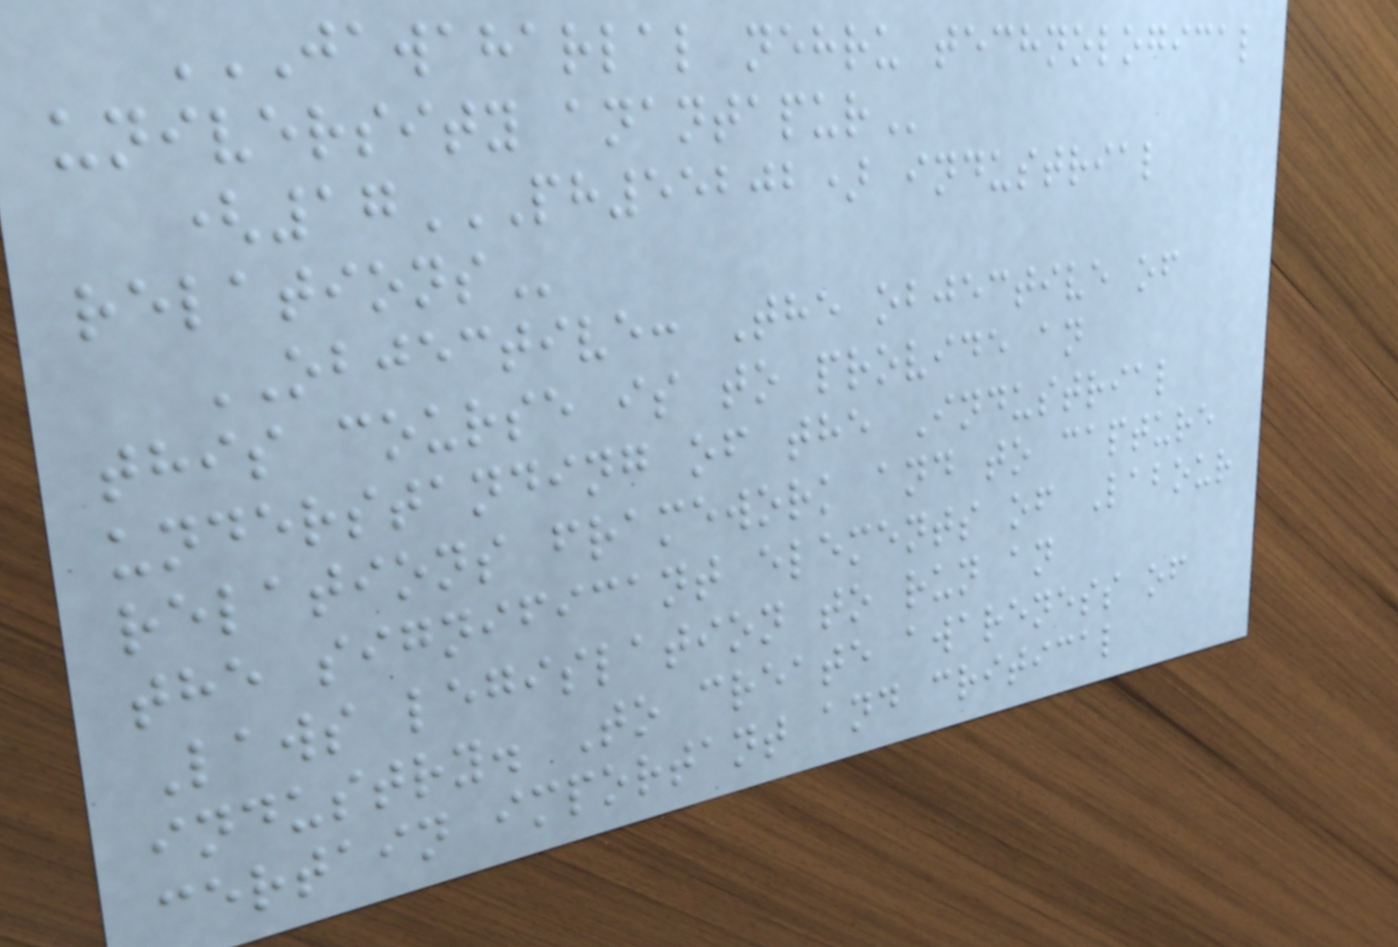JAWAHARLAL NEHRU TECHNOLOGICAL
UNIVERSITY ANANTAPUR
(17PH55202) INDUSTRIAL
RELATIONS
OBJECTIVE: The objective of
this course is to provide an
understanding of the Industrial
relations framework and to capture
the significant elements of Labour
Laws legislation to run an
industry. To create awareness of
certain important and critical
